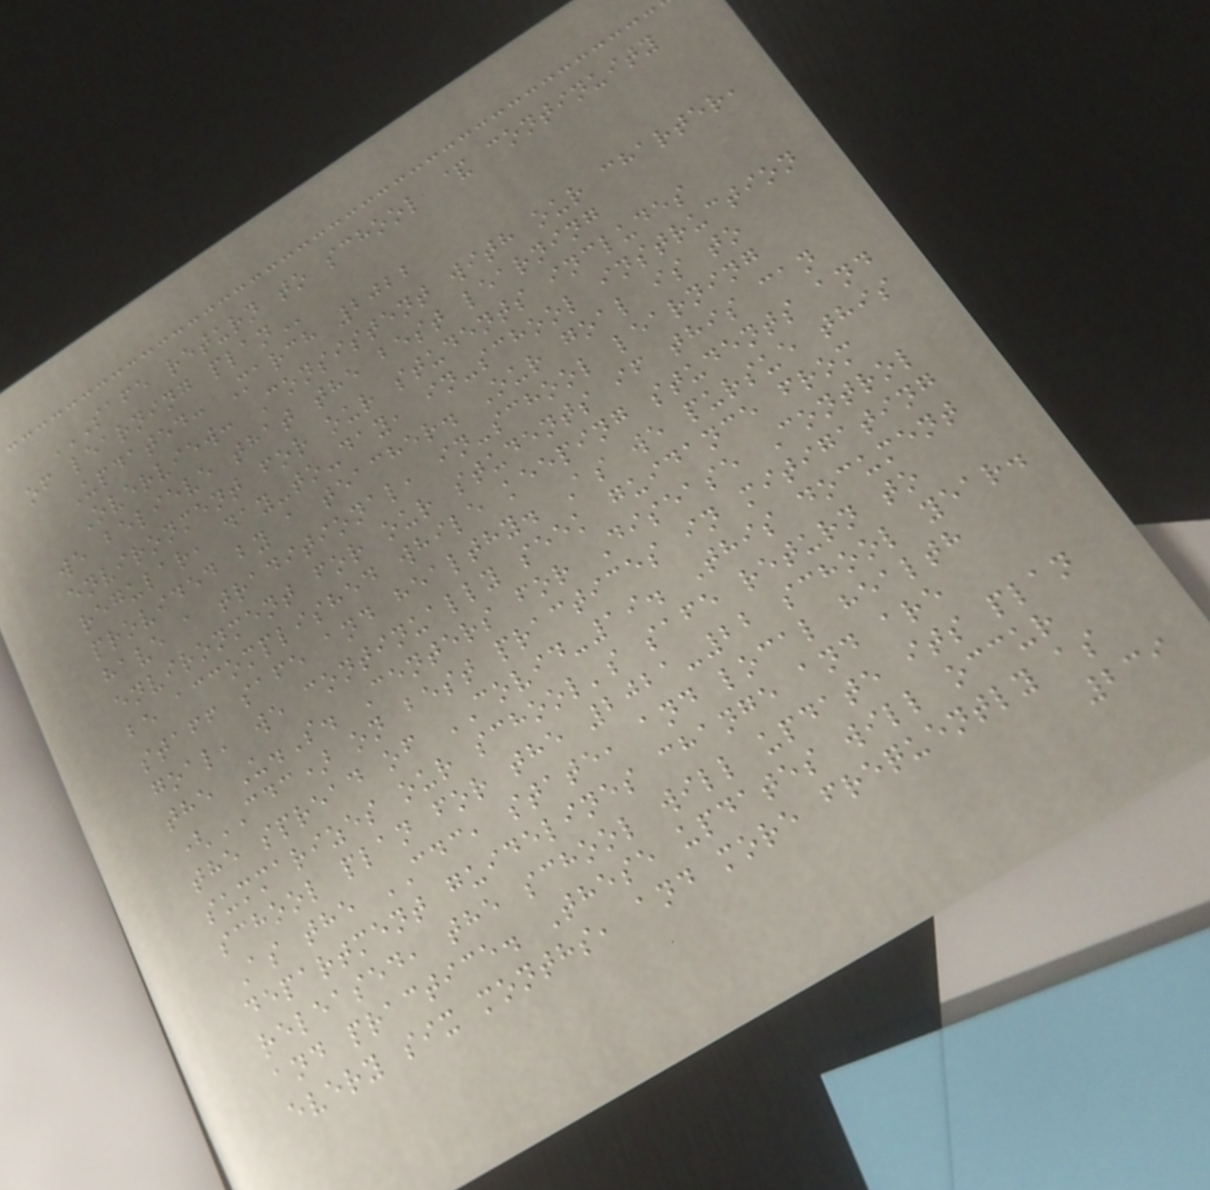SAFE RETURN TO SCHOOL & CONTINUITY
OF LEARNING PLAN
Updated: March 2022
Overview: Consistent with our charter,
we believe that the best learning
environment for our students includes
regular, day-to-day, in-school instruction
provided by a teacher. Our goal is to
have a traditional, in-school learning
environment for our students if this can
be accomplished while keeping students and
staff safe and healthy. As we pursue this
goal, we continually seek guidance from
the U.S. Centers for Disease Control
(CDC) on best practices in mitigating
the spread of COVID-19. This document
summarizes our school's safe return to
school plan for the 2021-22 school year.
As the CDC, state, and local health
department guidelines change and are
released, the school will update its plan
and practice. These updates will occur
every six months, and more frequently as
239
